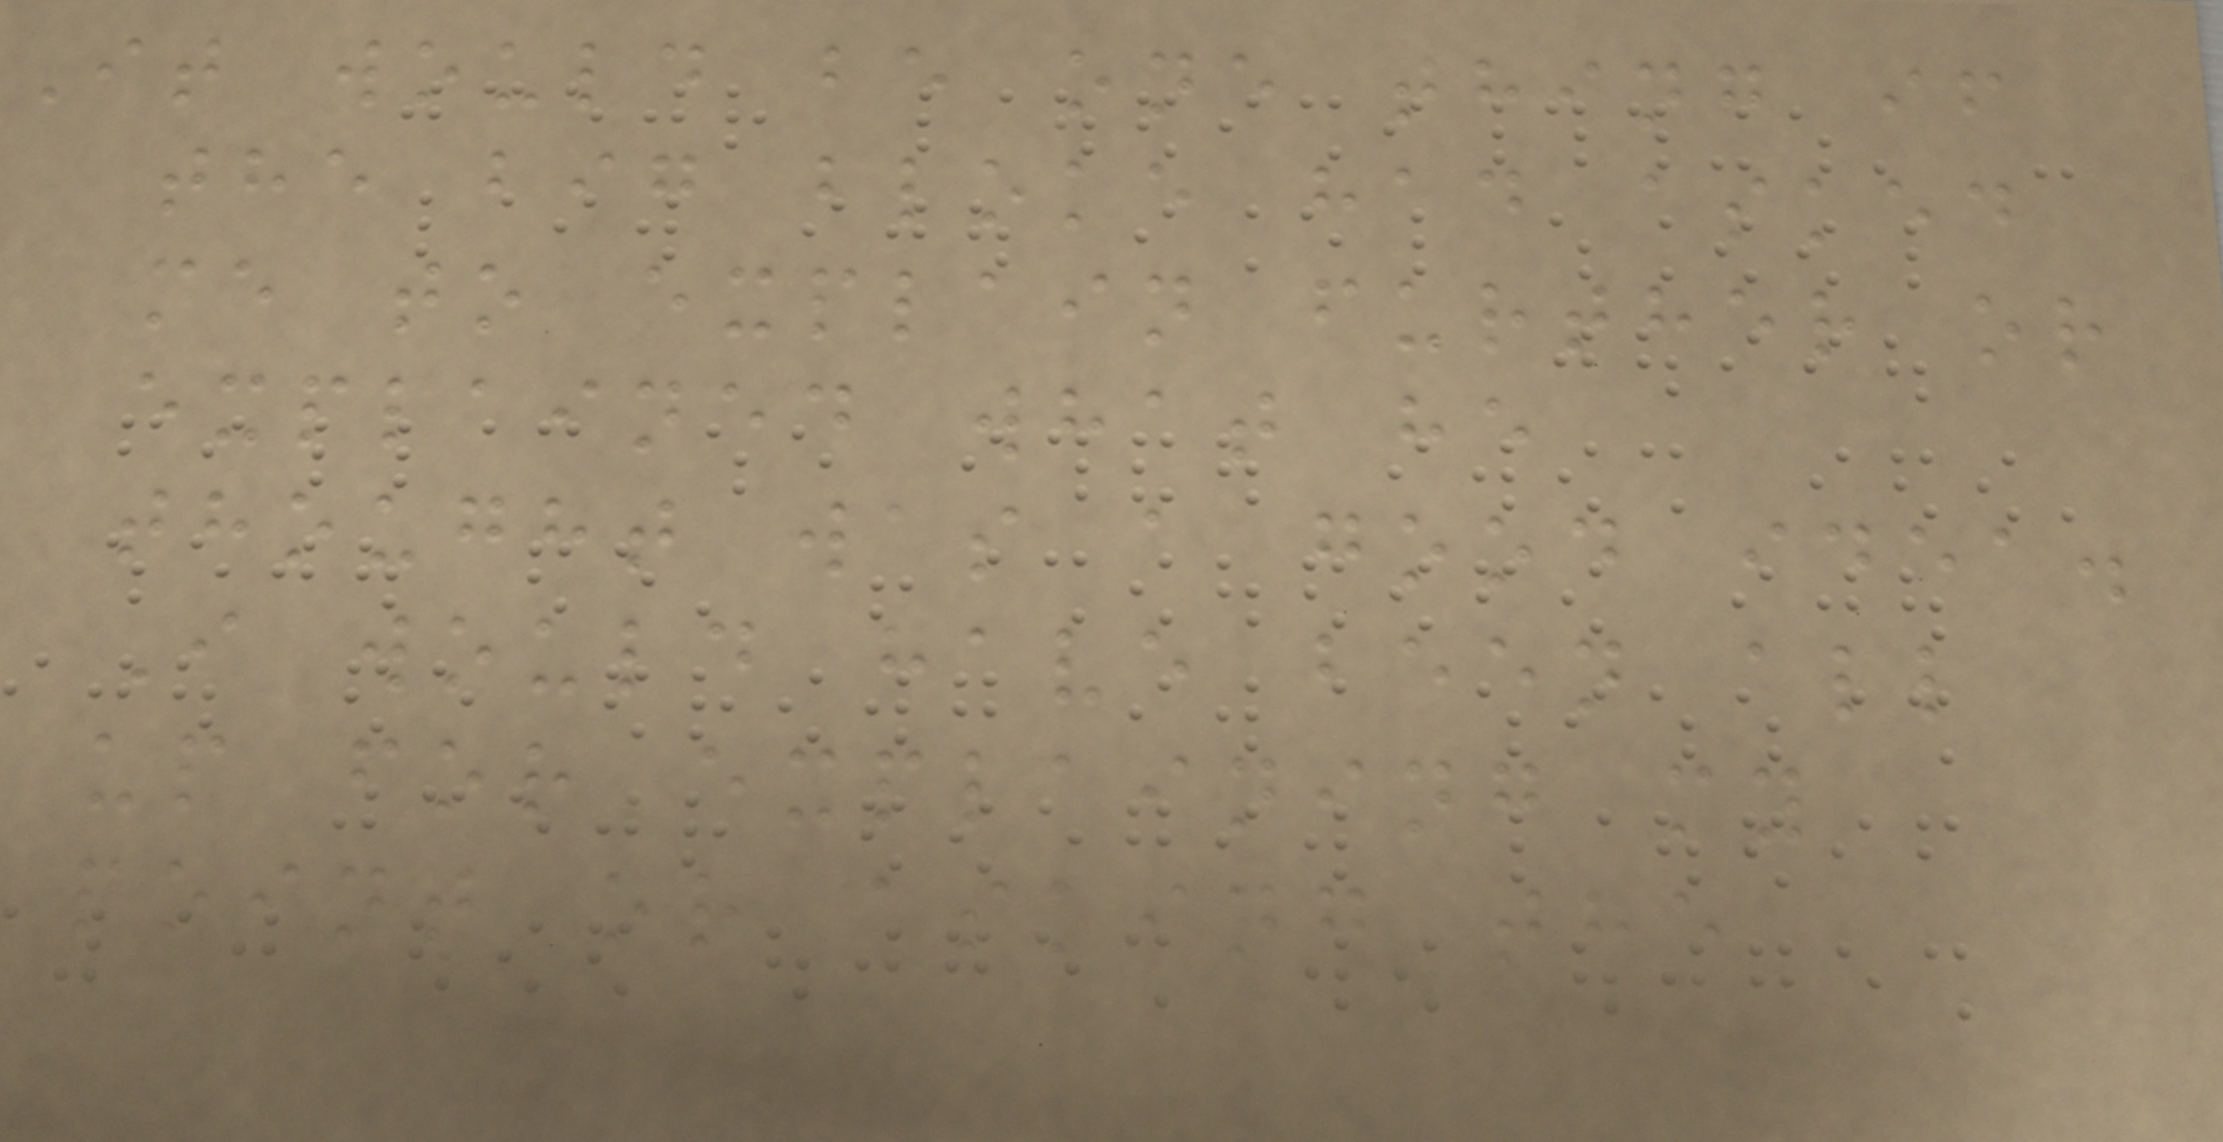It would be one thing if
the big bloke had asked
me to explain further or
explained what he
thought was a good idea.
I would have been all
up for explaining my
point or asking the
